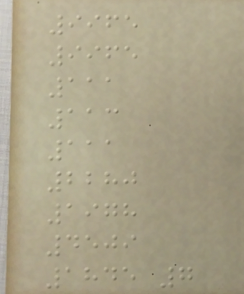9965
9965
111
113
111
2280
1978
4509
1845 7
